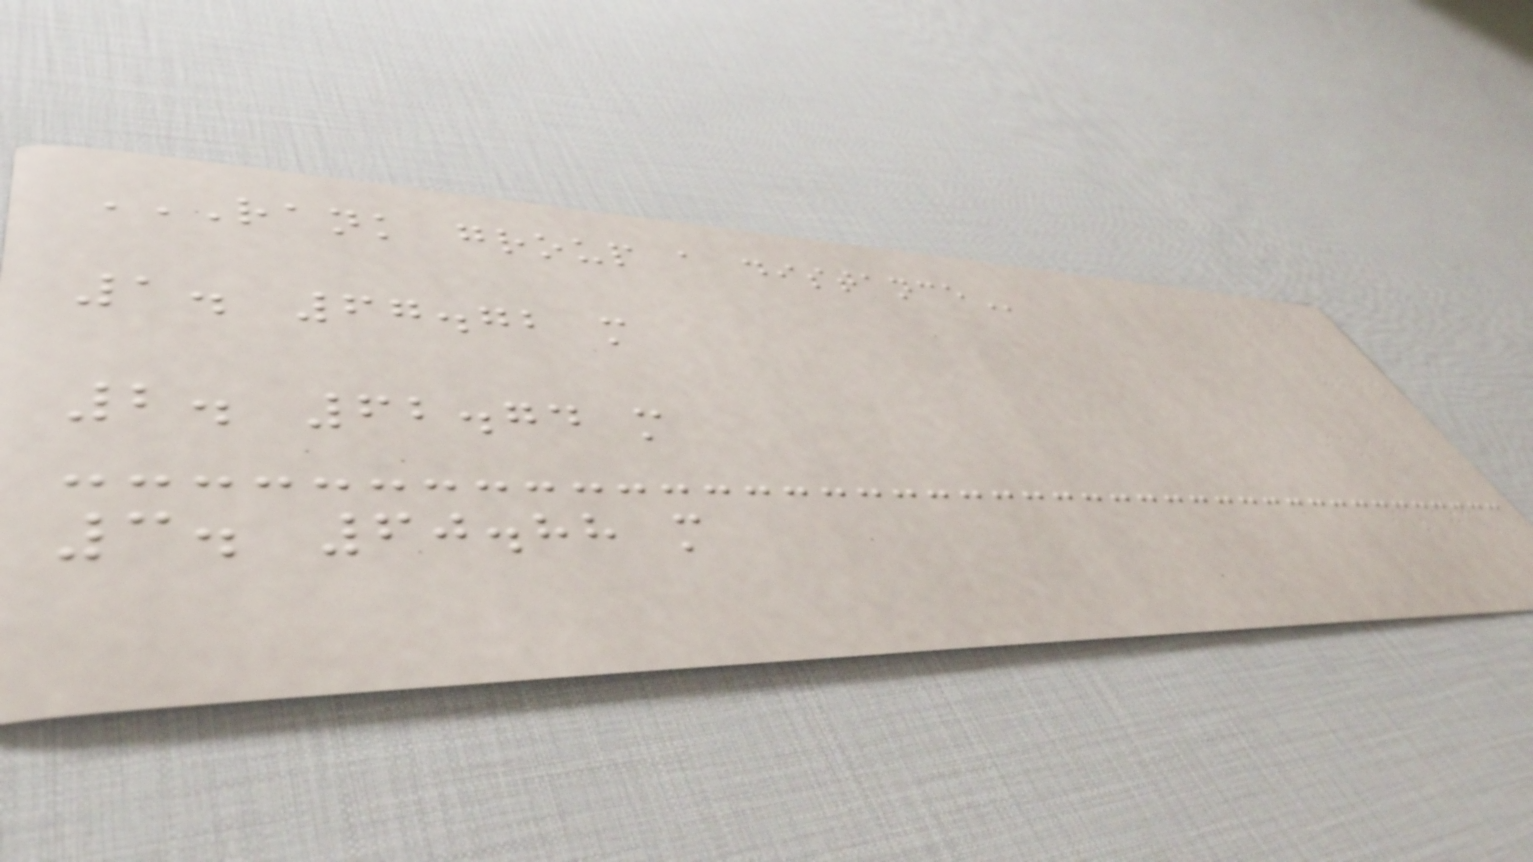RANK GROUP A DISTANCE
1. 67.72 m
2. 62.74 m
3. 60.88 m
